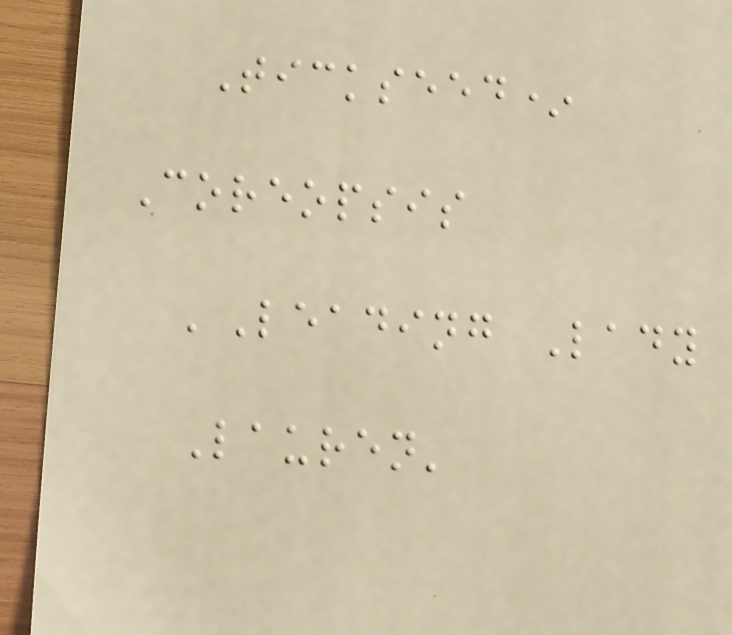Tickseed*
Coreopsis
'Leading Lady
Lauren'
